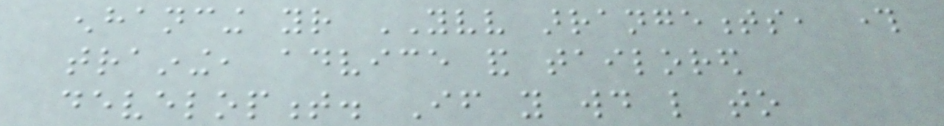enhancing your YVV arrangements, through
training, advice and tailored
development. If you would like to
